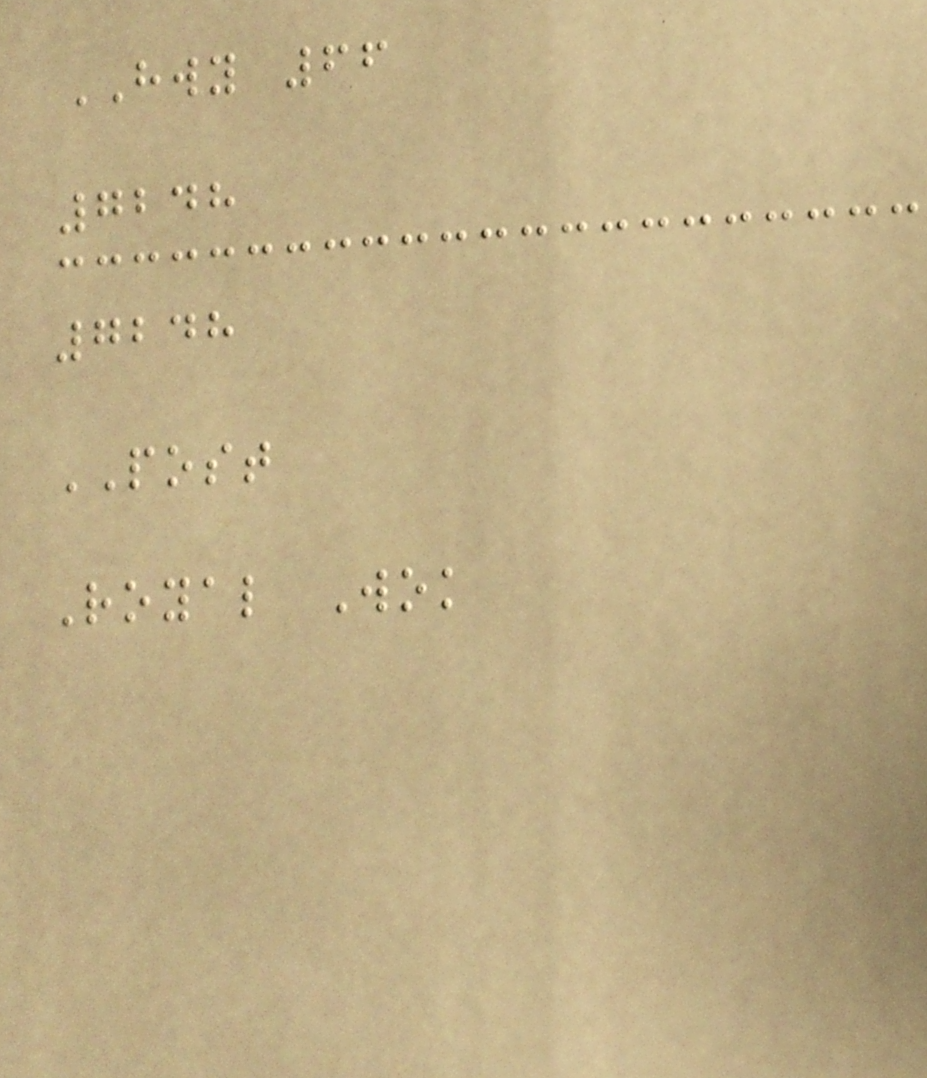HWY 66
7248
7248
POST
Royal Wok
